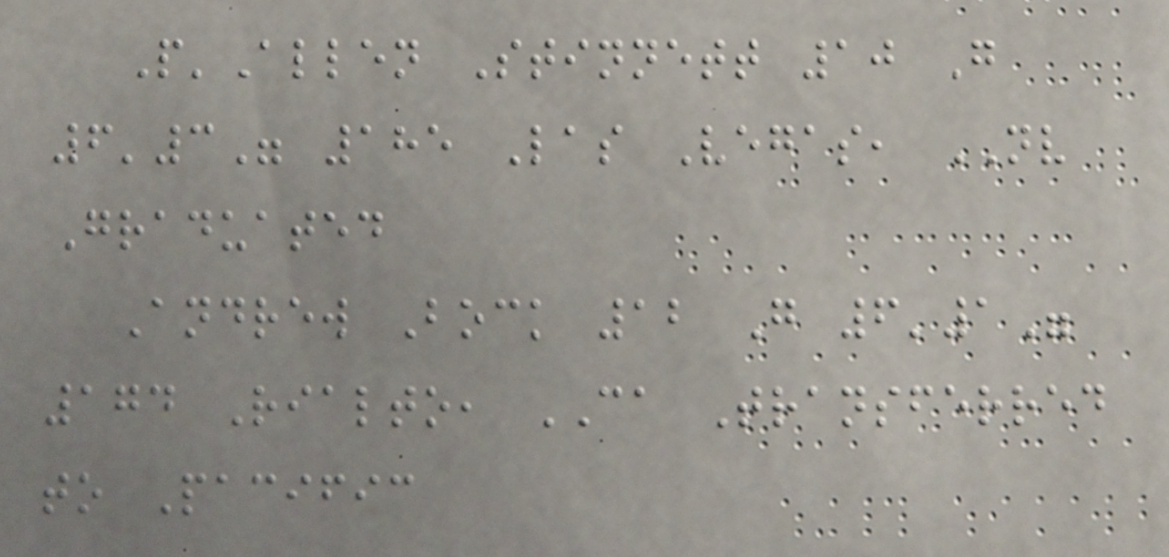P'Allen Stinnett 10 G
6'3" 185 Las Vegas, NV
Graduated
Andrew Bock 12 G 6'1"
174 Rialto, CA Transferred
to Pacific
